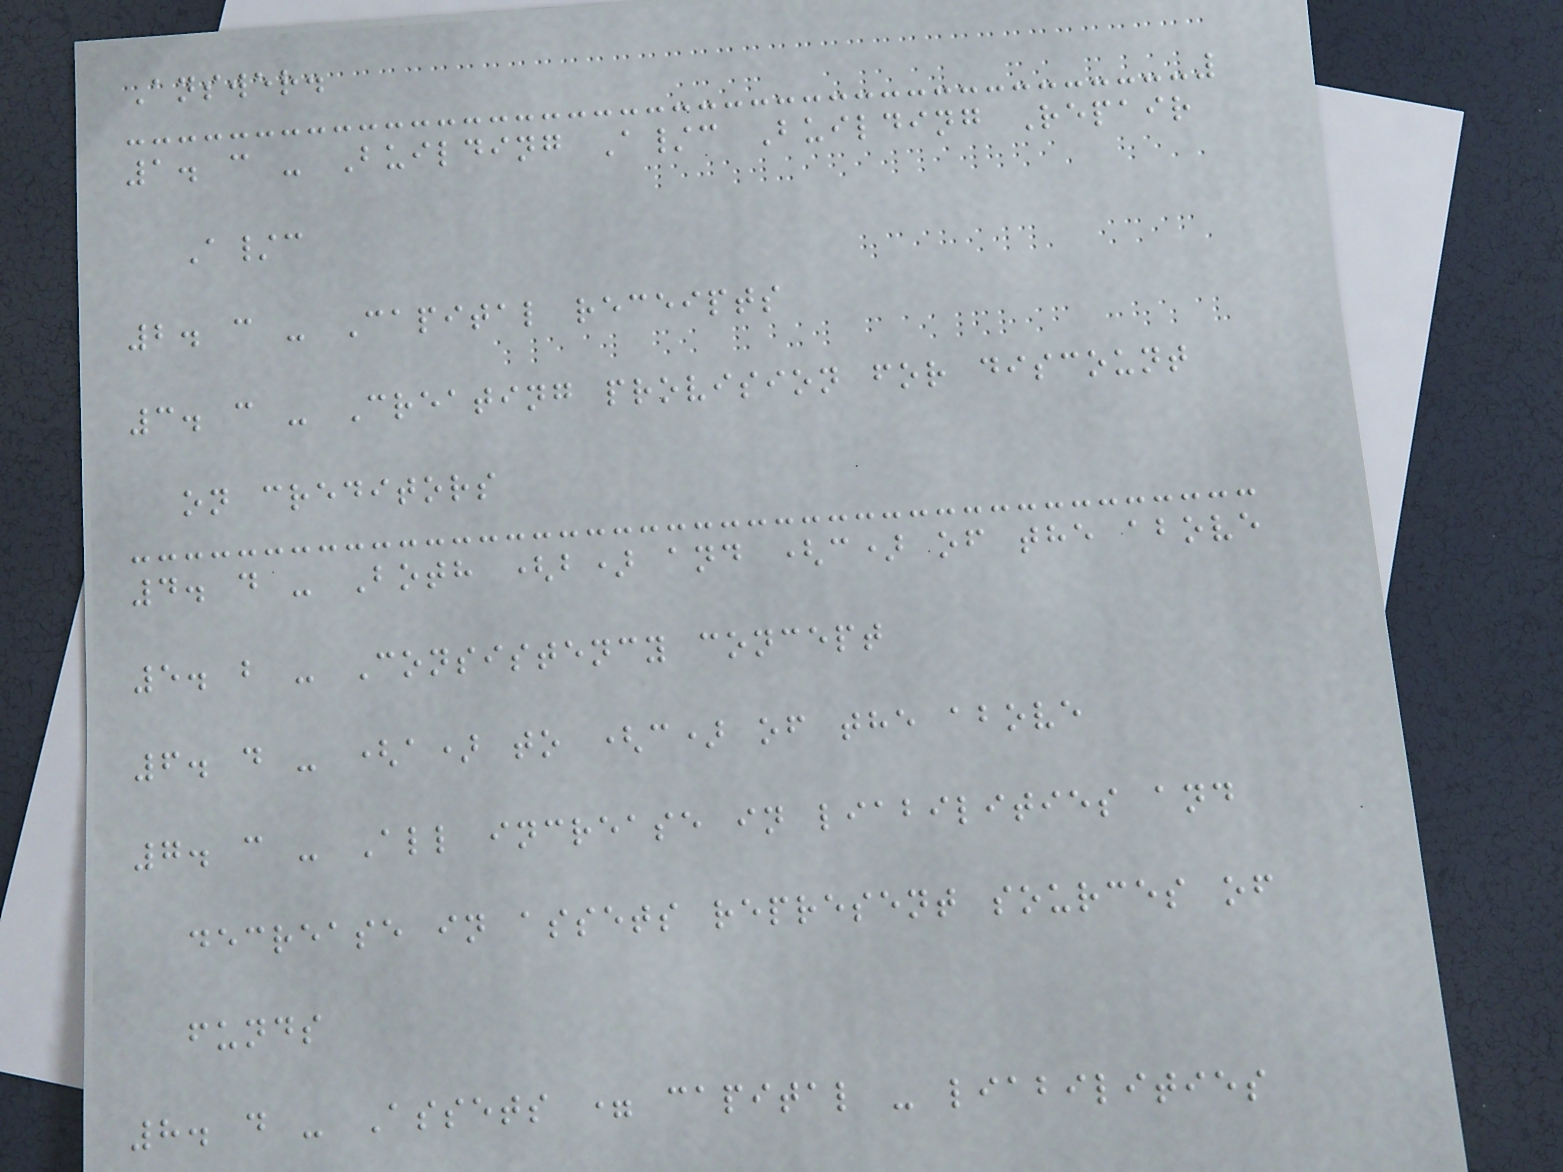Answer.
1. c - Building A/c Building Repair
A/c
2. c - Capital receipts
3. c - Creating provision for discount
on creditors
4. d - Both (b) and (c) of the above
5. b - Consistency concept
6. d - (a) to (c) of the above
7. c - All increase in liabilities and
decrease in assets represent sources of
funds
8. d - Assets = capital - liabilities
